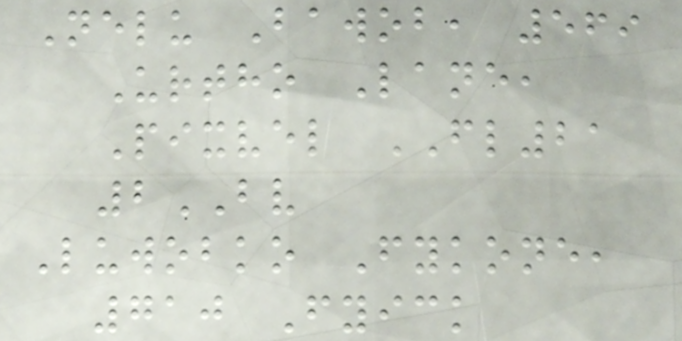Nelu Bawob, 569
Urtho Lane,
Pixvel FL21
2BV
Luwobko Fykone,
710 Fyick
